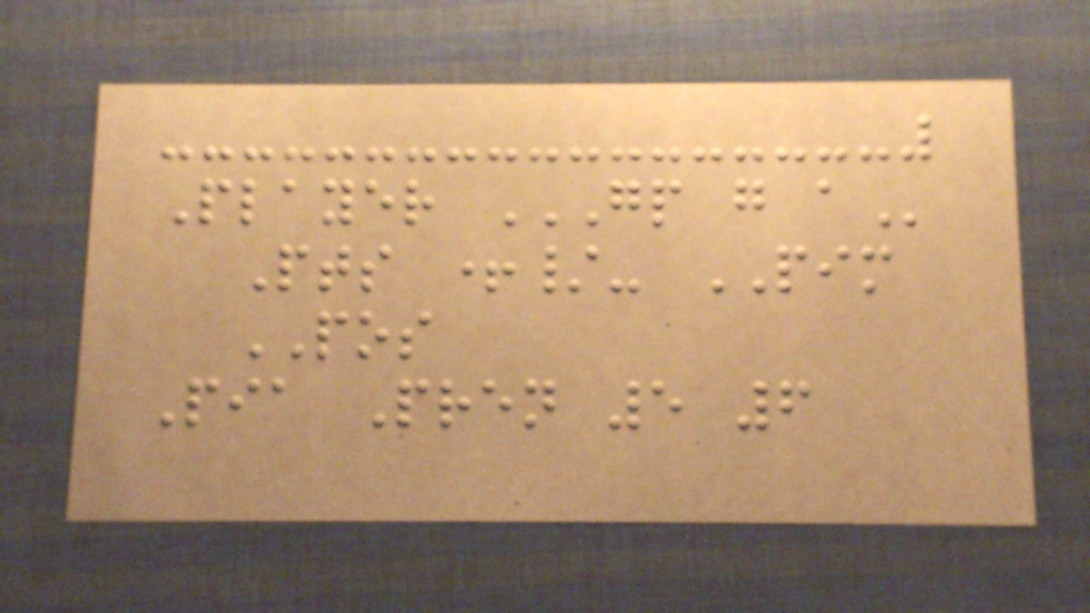Player GP G A
Pts +/- PIM
POS
Pia Pren 5 6
